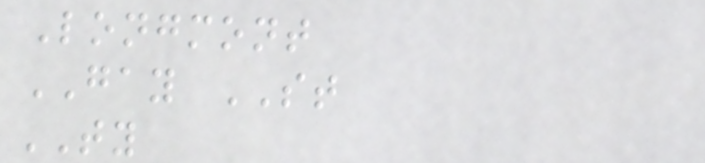Longmont
GAY ST
TY
